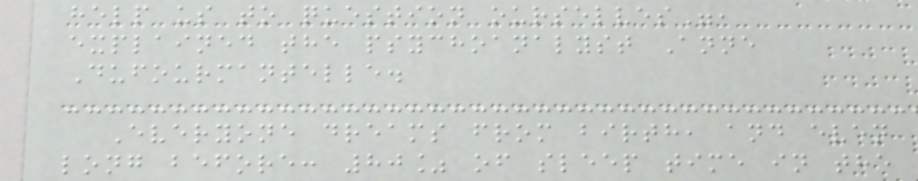help us to question ourselves",
explained the psychoanalyst Anne
Dufourmantelle.
Everyone dreams from birth, and even
long before: 80% of sleep time in the
